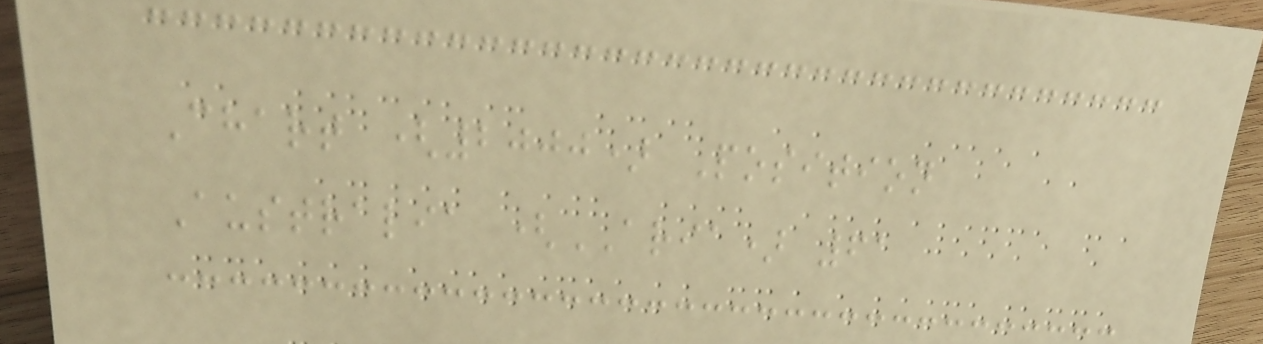Chart (2000) Position
Australia (ARIA) 61
